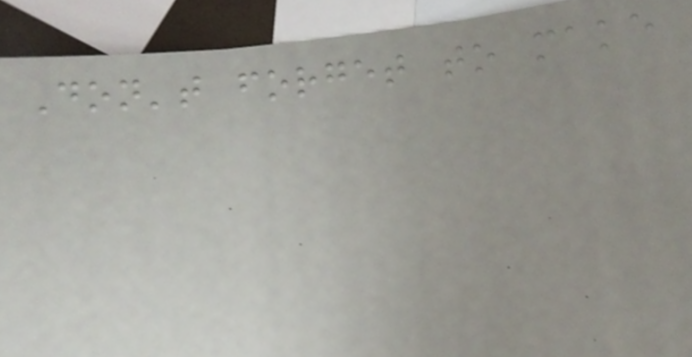Don't forget to make
